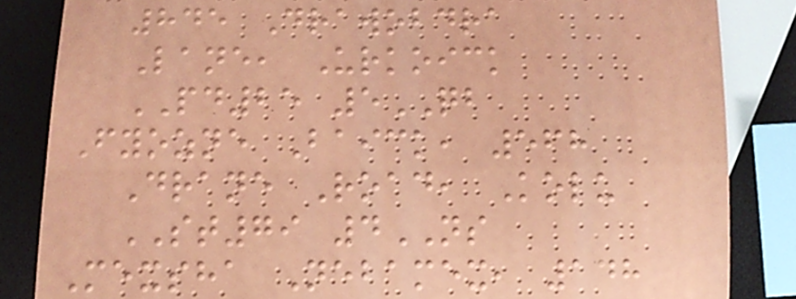845 Drawobdra
Lane, Urkoick
PD25 5QB
Fyozne Baick, 568
Drane Road, Kolu
ST79 4NS
Mexsha Nebamex, 148
